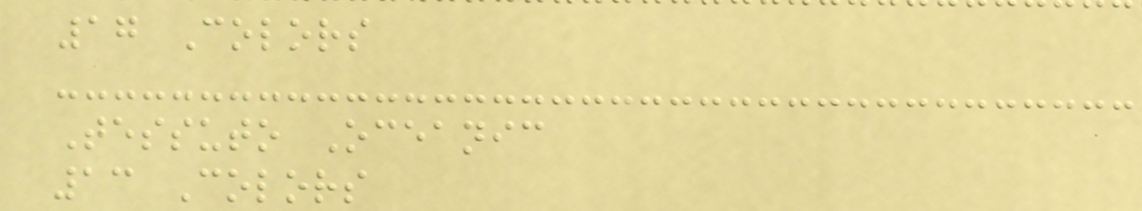17 Colors
Tessuto Oceanic
13 Colors
